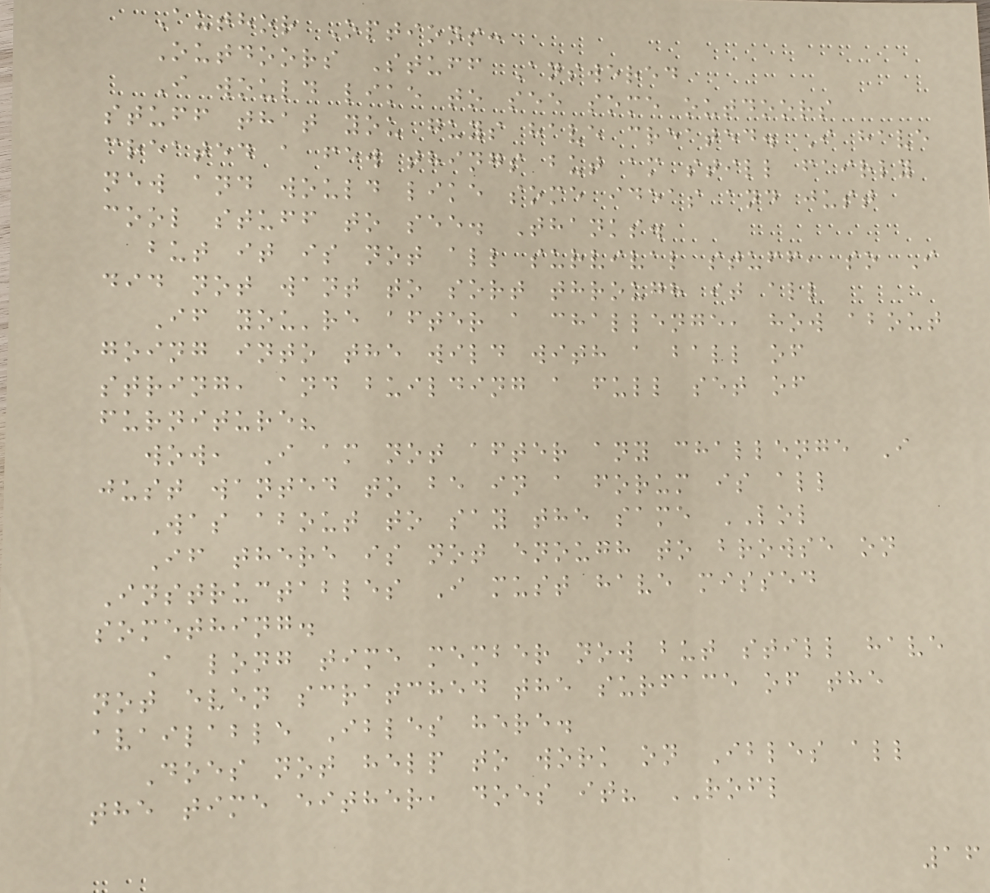Author Options:
Outdoors Stuff Answered
I would like to see some outdoors
stuff that you guys have created. I have
created a few things but am still fairly
new and would like some ideas and just
cool stuff to see. Thanks.
but it is not all survival stuff, so I
did not want to sort through it all
If you're after a challenge, how about
going into the wild with a ball of
string, and building a full set of
furniture?
wow, I am not after any challenge I
just wanted to be in a forum is all
Was about to say the same LOL
If there is not enough to browse on
Instructables I must have missed
something.
A long time member now but still have
not even scratched the surface of the
available Ibles here.
Does not help to work on Ibles all
the time either, does it? ROFL
16
